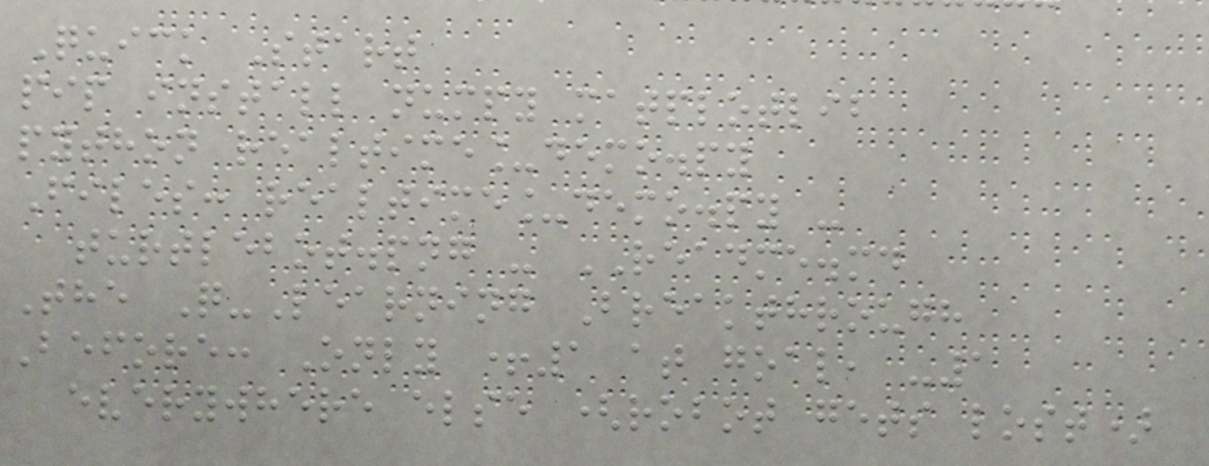Quick Start
pip install numpy matplotlib
python realtime_demo.py
Files: realtime_demo.py -
turtlebot.png - README.md
The Q-Learning Breakthrough
Before: Only +1 at goal, -1
everywhere else (robot gets lost)
